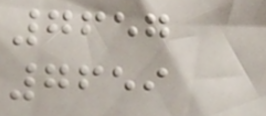7657
7659
